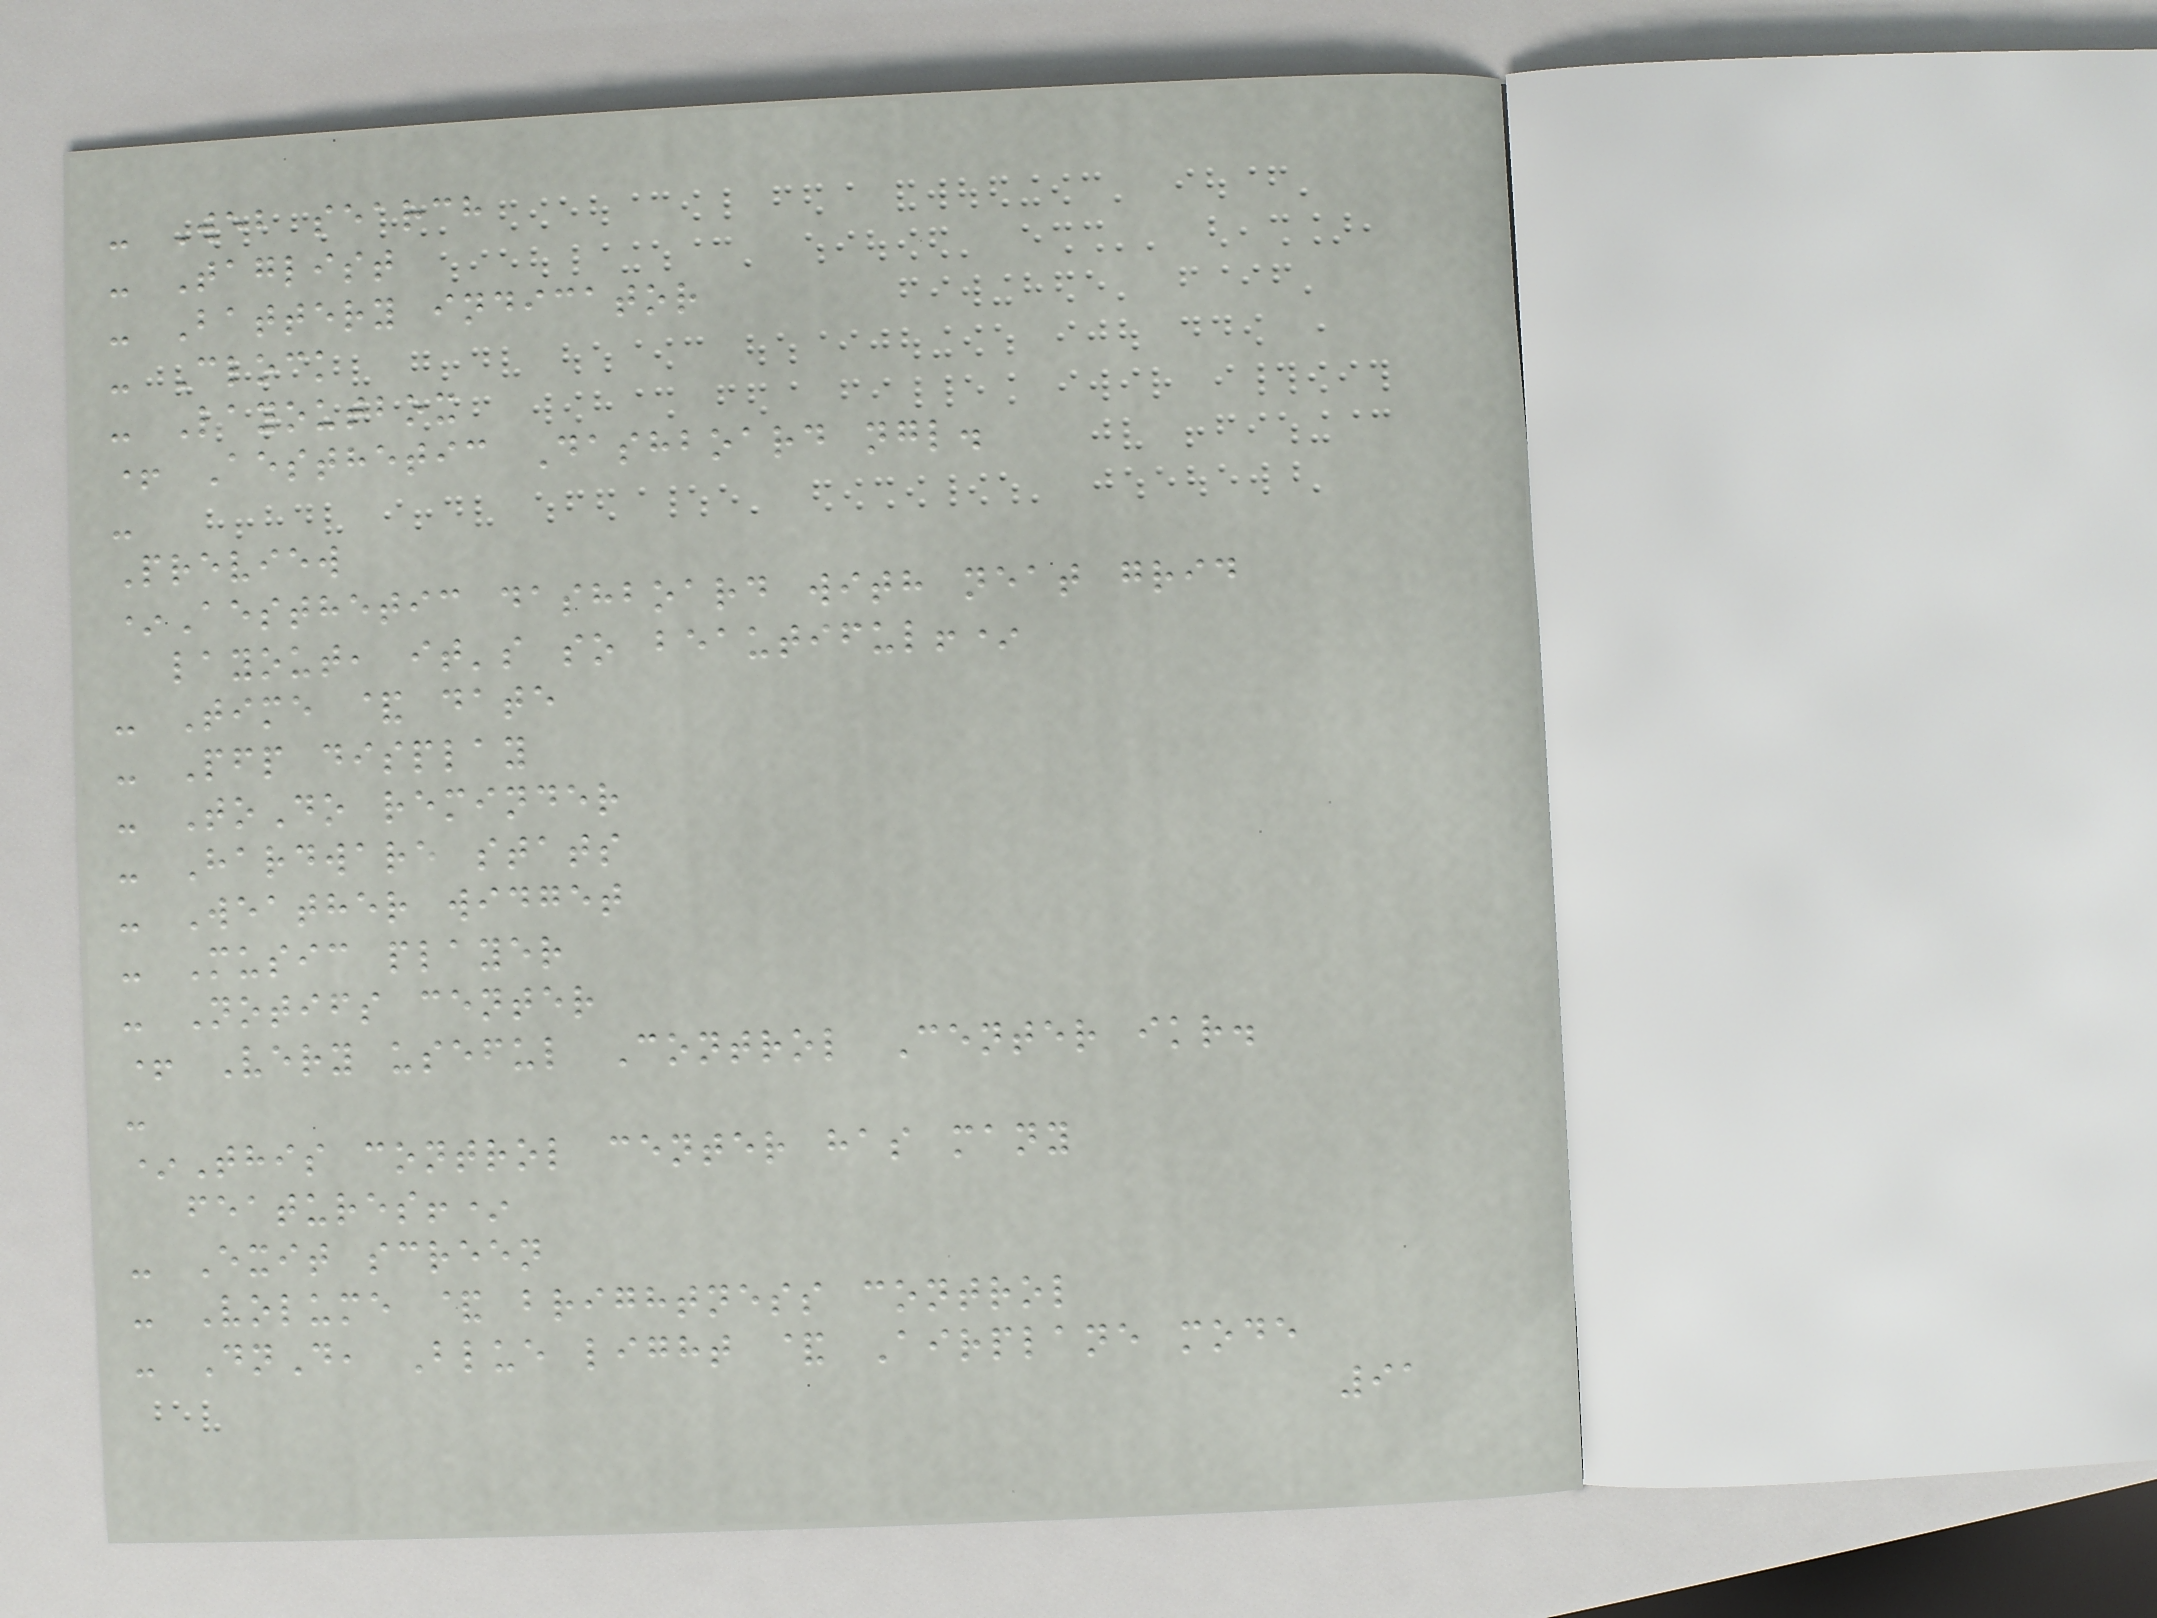- Web search
- Taglist
- Battery indicator
- Clock
- Layoutbox
+ Aesthetic Dashboard ngl.
-
Preview
*Aesthetic dashboard with neat grid
layout, it's so beautiful!*
- Time & date
- Pfp display
- ToDo reminder
- Hardware stats
- Weather widget
- Music player
- Notifs center
+ Very useful Control Center ikr.
-
*This control center has many
features!*
- Exit screen
- Volume & brightness control
- DnD, Blue light & Airplane mode
91
